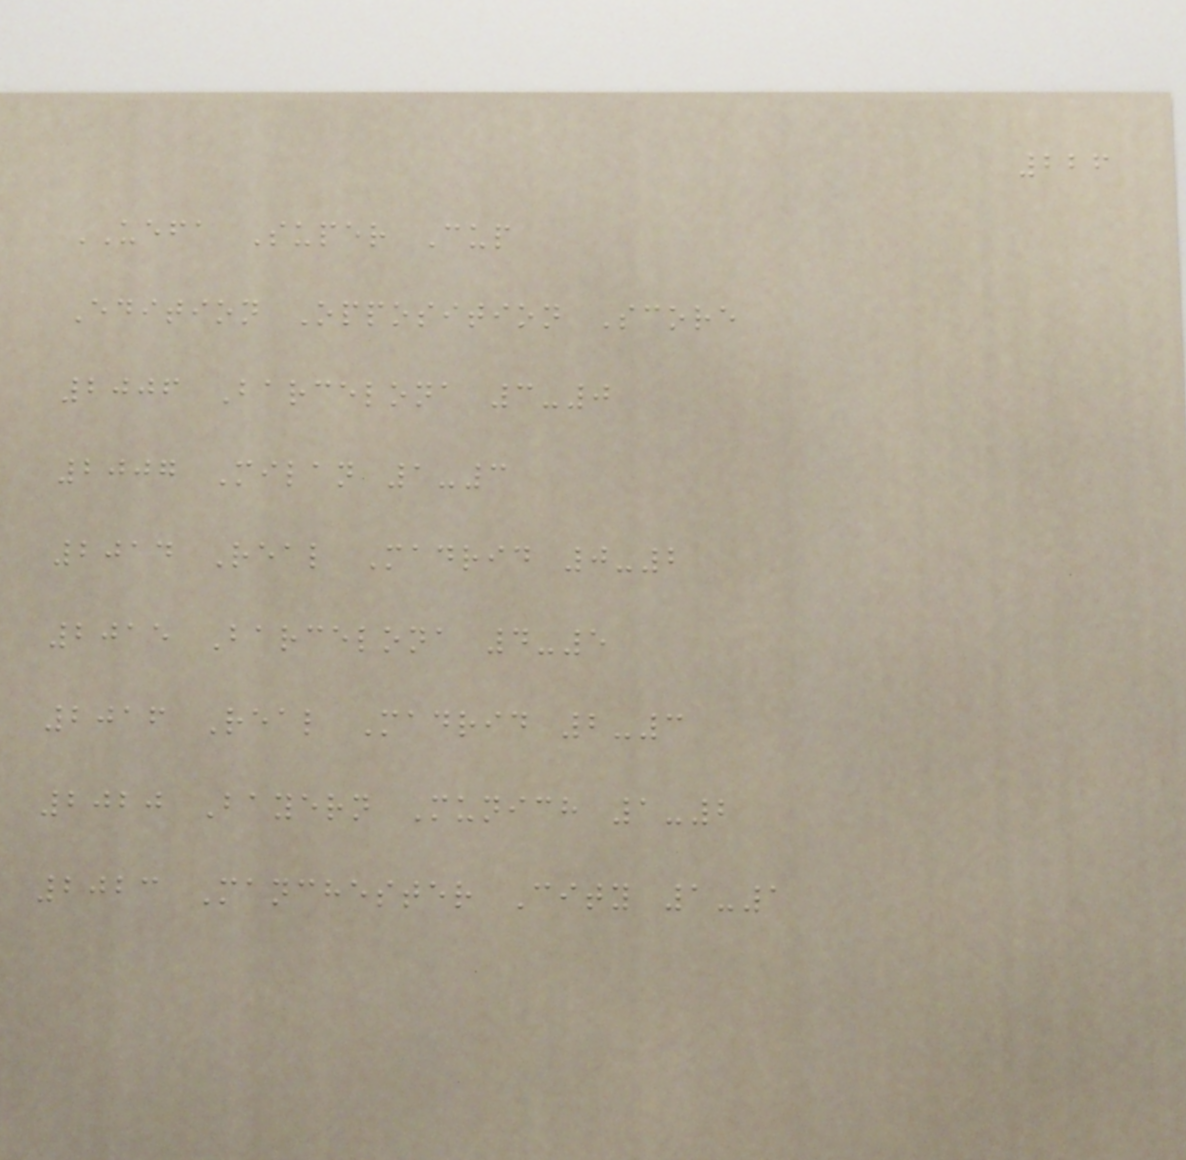226
UEFA Super Cup
Edition Opposition Score
2006 Barcelona 3-0
2007 Milan 1-3
2014 Real Madrid 0-2
2015 Barcelona 4-5
2016 Real Madrid 2-3
2020 Bayern Munich 1-2
2023 Manchester City 1-1
